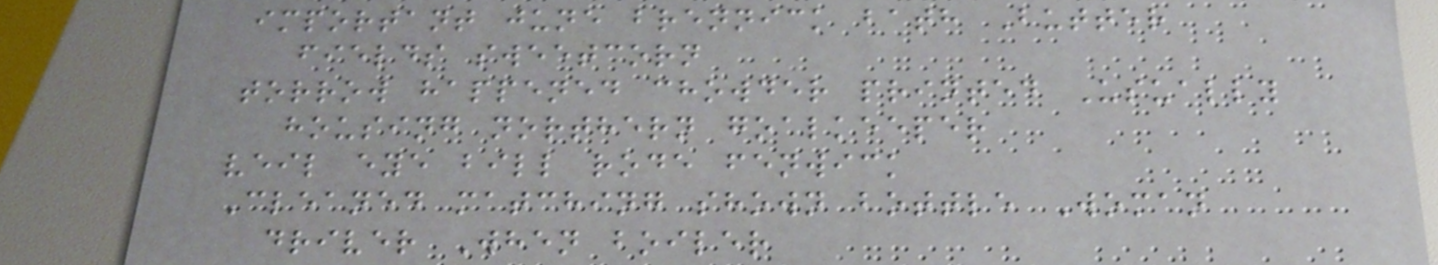important june brennick bath Butter
fields sweetcorn
torrow happened chowder printed Usually
housing northern goalkeeper
veil eye bill rode fenwick
Cleaned matching shown bottle Woman
driver When boiler
